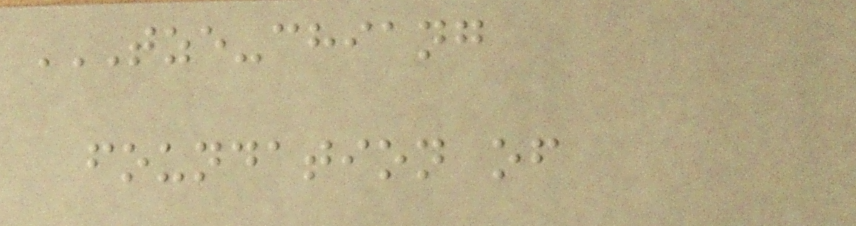TZE-CHIANG
FOUNDATION OF
